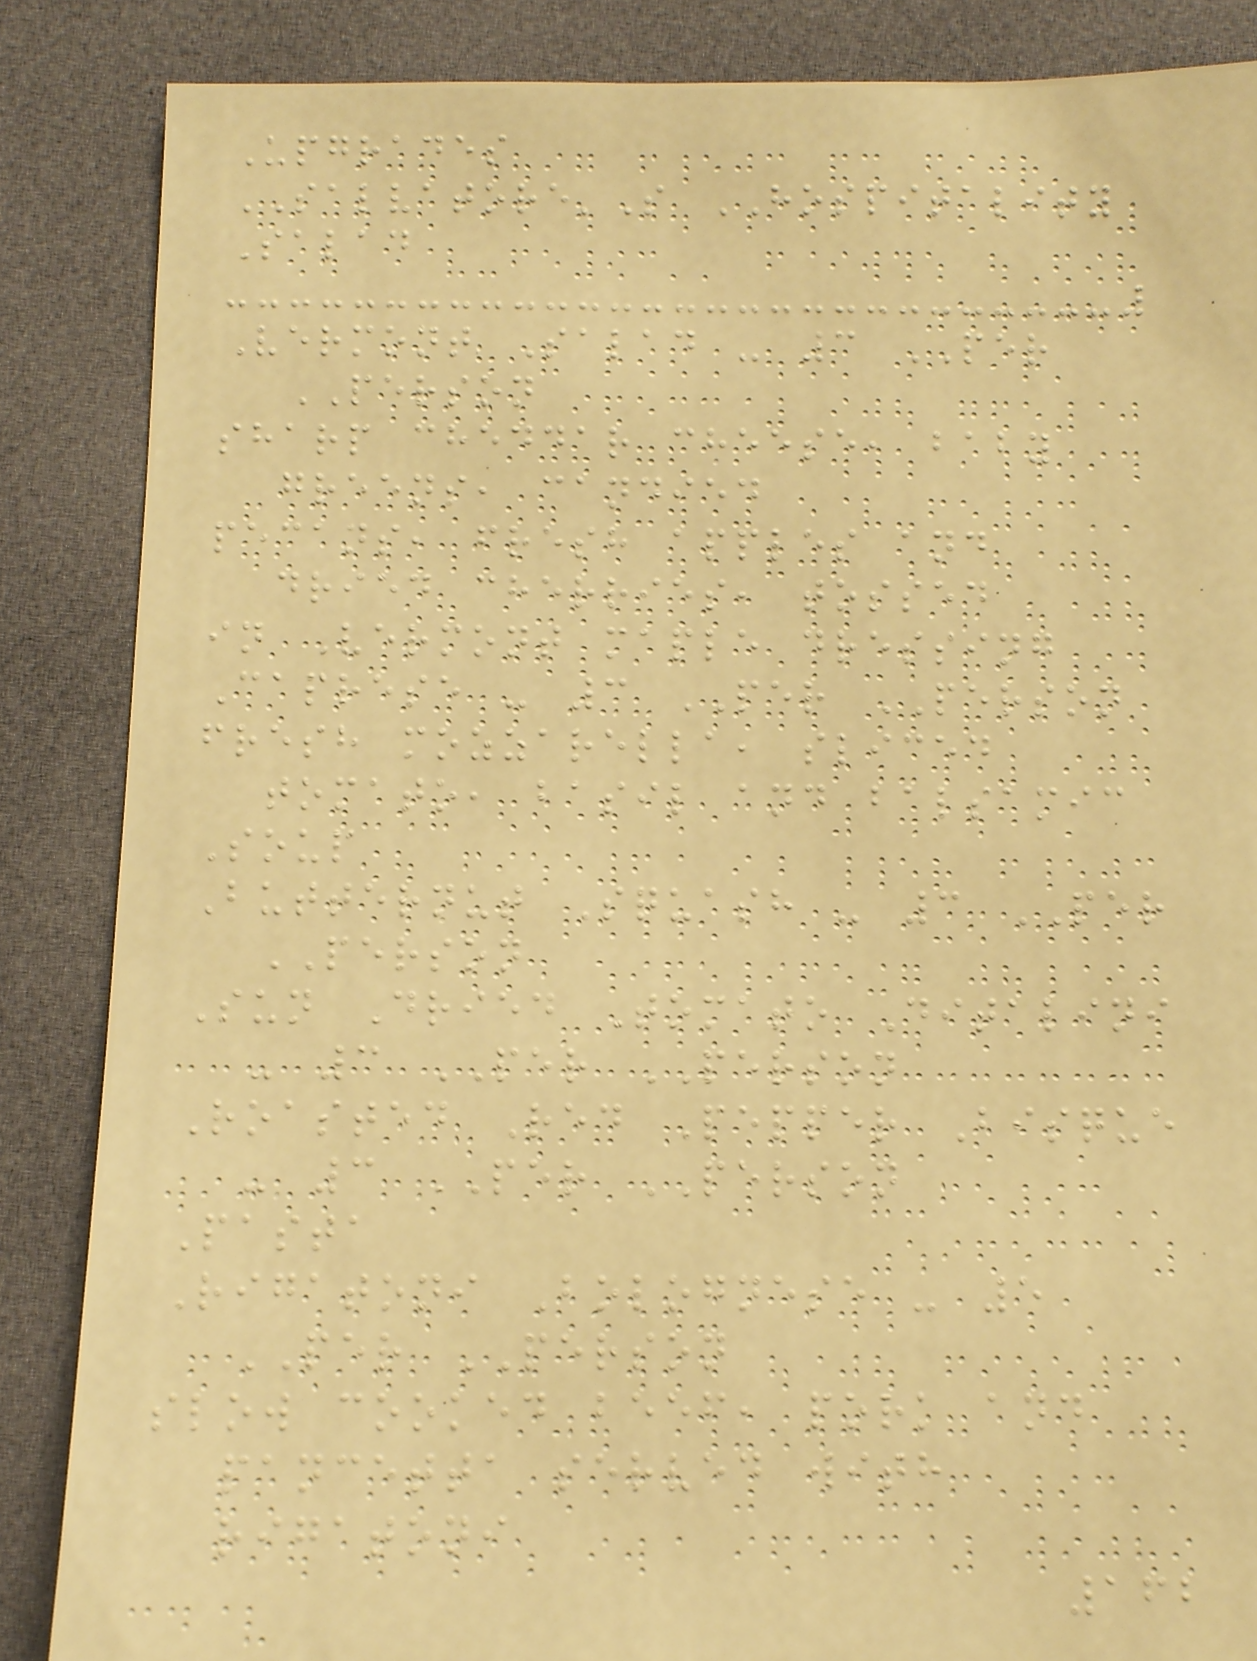Upgrades
SALVATORE'S HOSPITALITY
Salad
Vermont Salad - 3 PER
PERSON
sharp cheddar cheese, baby
greens, candied
pecans, fresh apples and
dried cherries, tossed
in Vermont maple dressing
Caprese - 3 PER PERSON
fresh mozzarella, sliced
tomato, basil and balsamic
Soup
Butternut Squash - 3 PER
PERSON
Sun Dried Tomato Ditalini
- 3 PER PERSON
Roasted Red Pepper Bisque
- 3 PER PERSON
Pasta
Rigatoni Bolognese - 5
PER PERSON
slow cooked beef, pork and
pancetta served with
rigatoni
162
